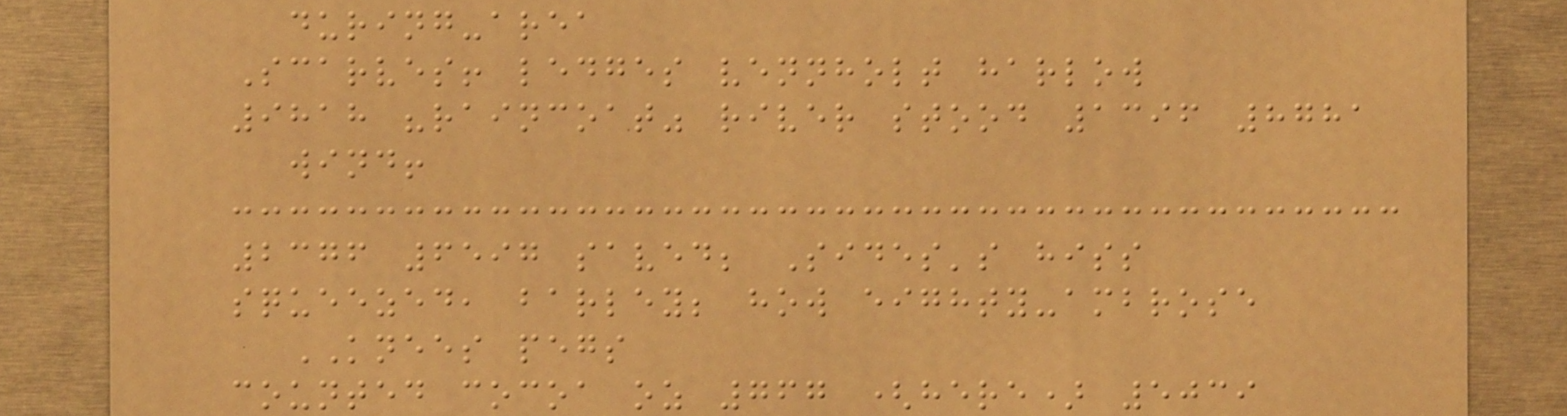during-area
Scarves! ledges vennholt harlow
9818 "raincoat" river stood 1396 8781
wind!
2376 6597 saved; Sides's hiss
squeezed, barley; how eighty-ambrose
KNEES pegs
counted cocoa oz 767 (here) 5039
